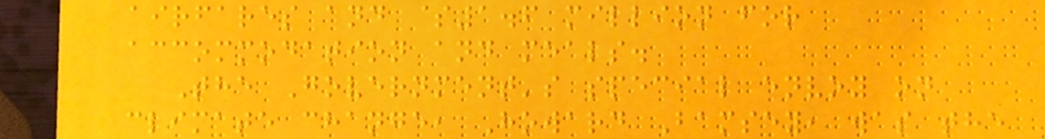airfares and $1.6 million for
accommodation and meals.
The Government's special envoy on
climate change, Howard Bamsey, was the
